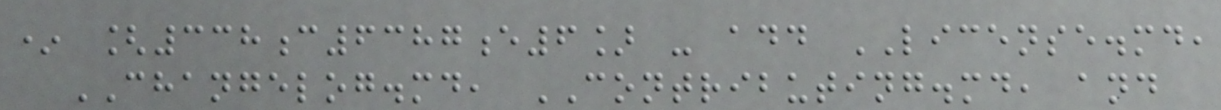* [338c6387e6] - add LICENSE.md,
CHANGELOG.md, CONTRIBUTING.md, and
